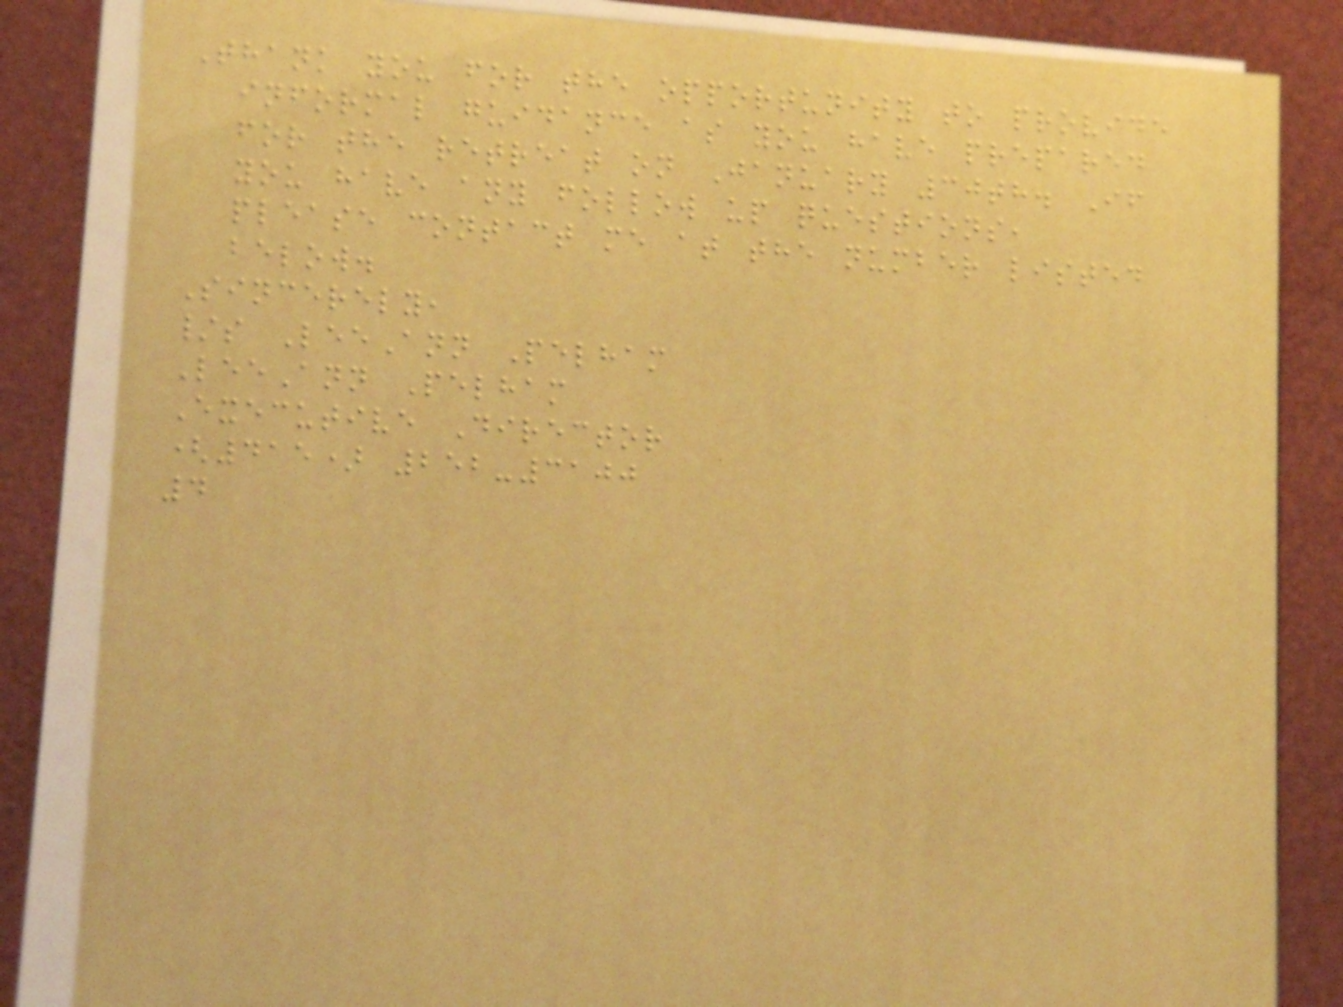Thank you for the opportunity to provide
informal guidance as you have prepared
for the retreat on January 30th. If
you have any follow up questions,
please contact me at the number listed
below.
Sincerely,
/s LeeAnn Pelham
LeeAnn Pelham
Executive Director
(415) 252-3100
4
